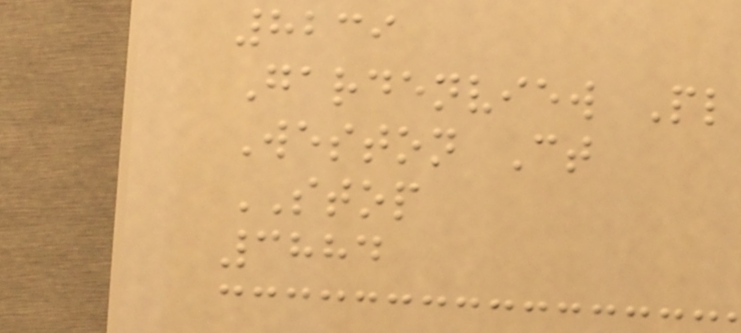8239
Gardenview Pl
Weston Ct
STOP
3884
